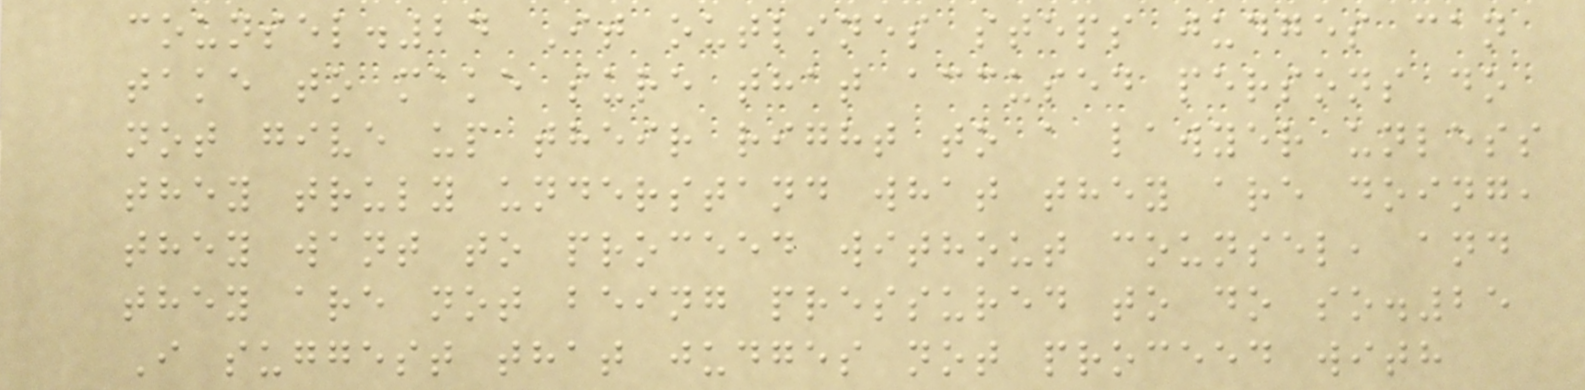counsel.24 It outlines steps judges can
take to make sure that accused persons do
not give up their right to a lawyer unless
they truly understand what they are doing,
they want to proceed without counsel, and
they are not being pressured to do so.25
I suggest that judges not proceed with
